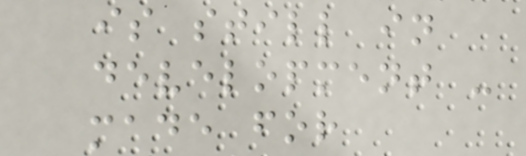is still in
development -
made for
